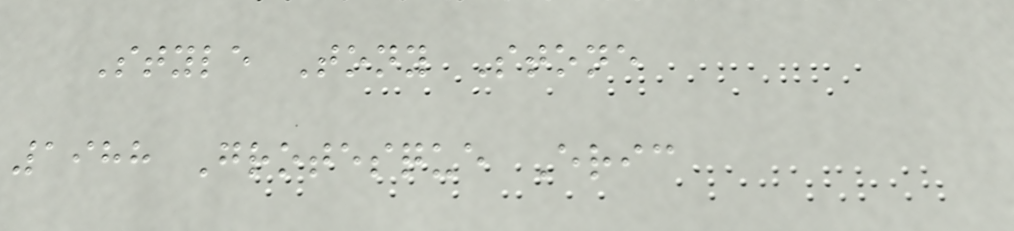Style Tony Stone
1988 Grotesque Eric
